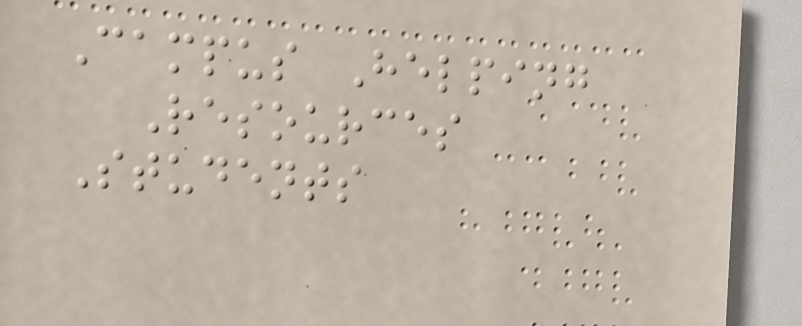Campus Helping
Resources
Students
